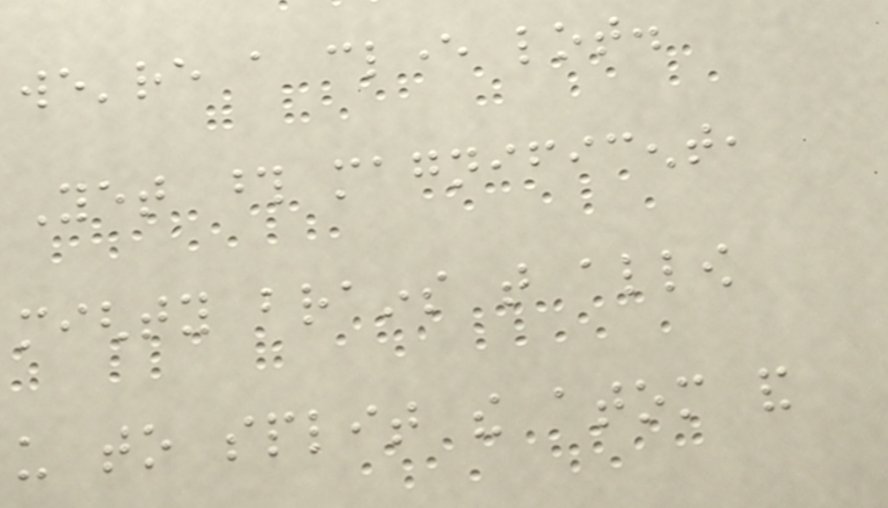we're a clever lot.
Yet those magnificent,
mighty brains that allow
us to split the atom and
